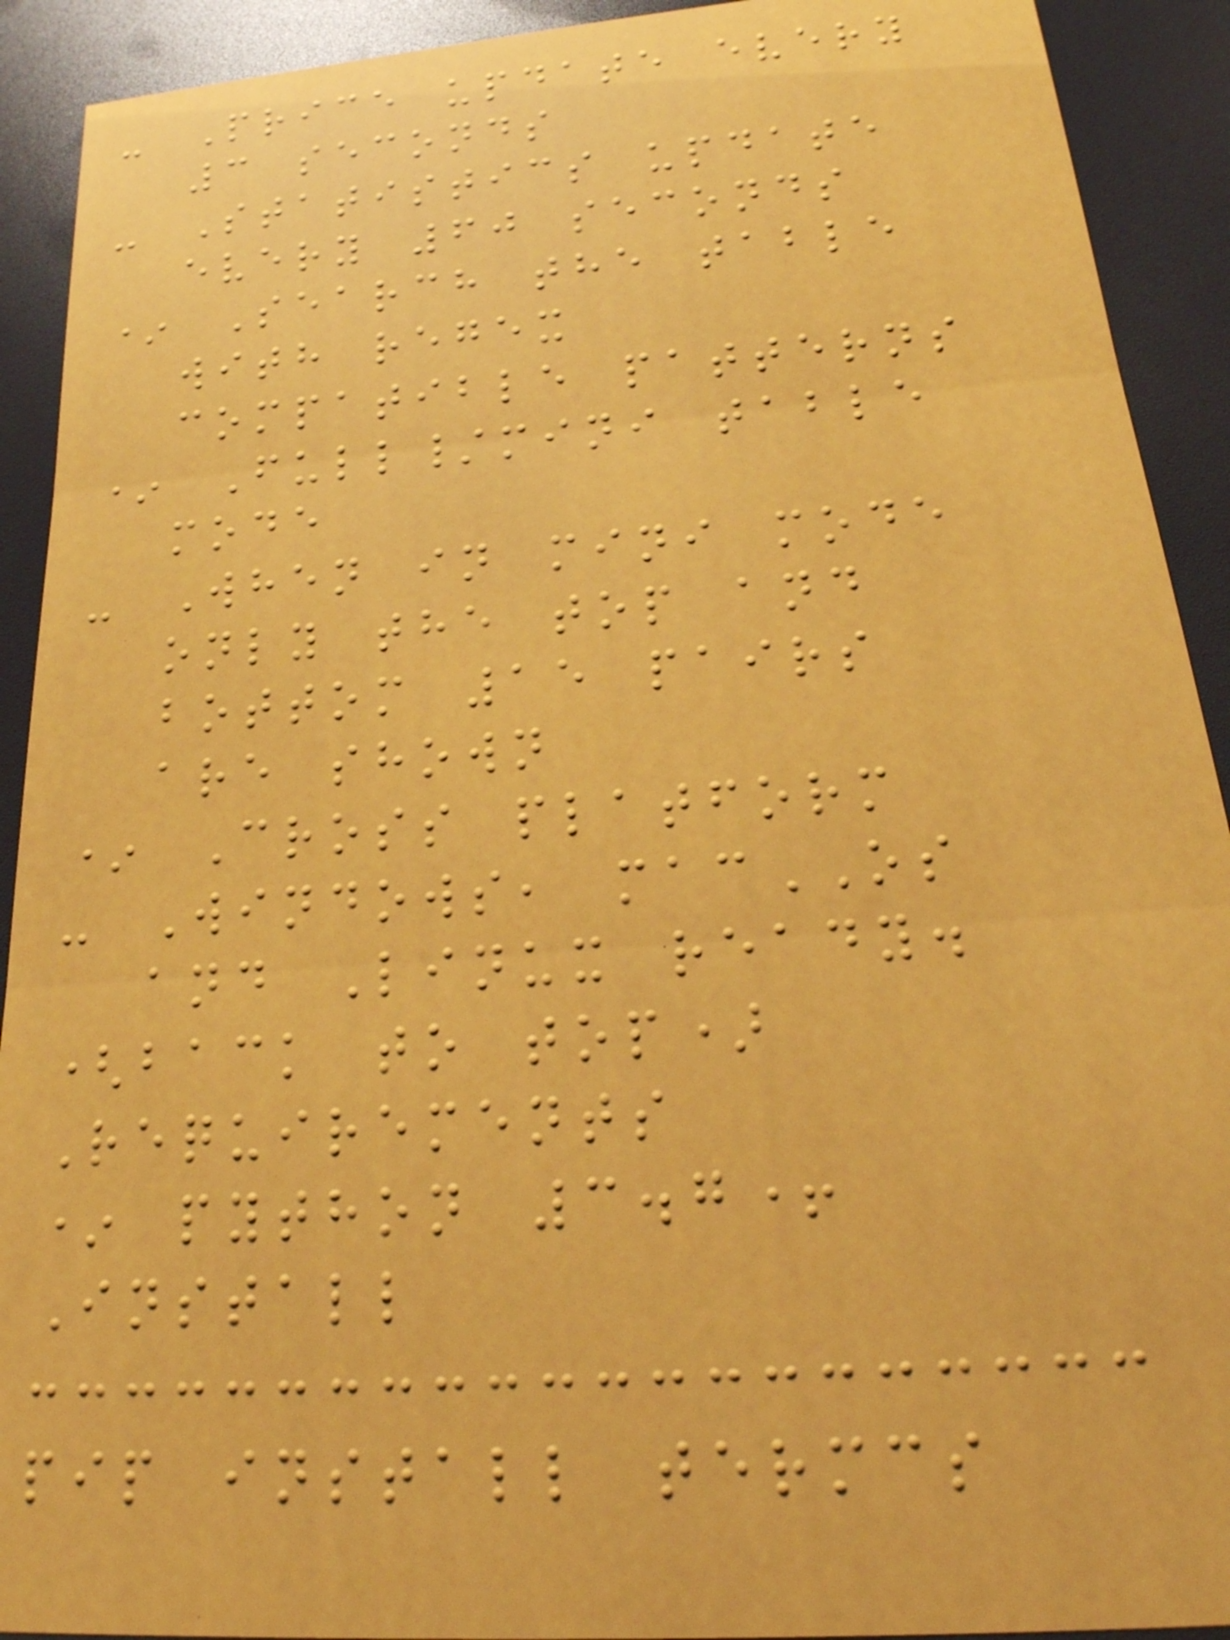- Price update every
3 seconds
- Statistics update
every 60 seconds
* Search the table
with regex
compatible patterns
* Full/mini table
mode
- When in mini mode
only the top and
bottom 15 pairs
are shown
* Cross platform
- Windows, macOS
and Linux ready.
(back to top)
Requirements
* python 3.7+
Install
pip install termcs
